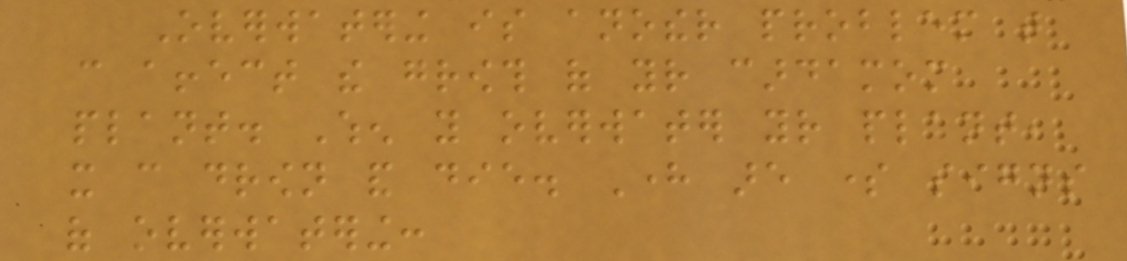Overwatering is another problem that
can affect the growth of your cardamom
plant. When you overwater your plant,
it can drown and die. Here are some signs
of overwatering:
